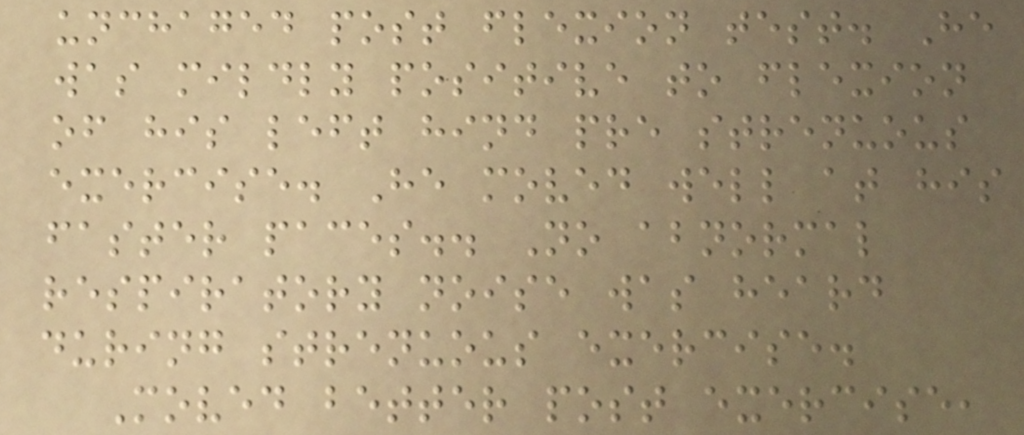unchaged post flexion test. He
was mildly positive to flexion
of his left hind pre strenuous
exercise. He moved well at his
faster paces.. No abnormal
respiratory noise was heard
during strenuous exercise.
Moved better post exercise,
